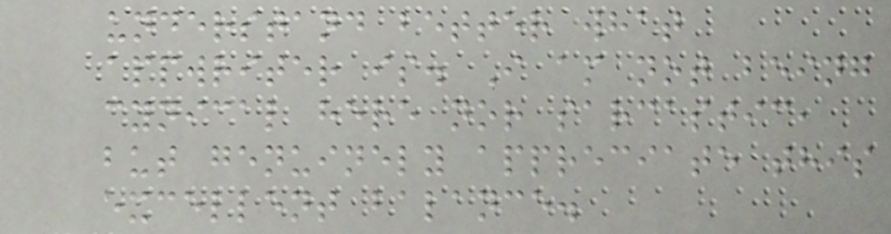understand better what
appwriter is. I am not being
cynical here nor sarcastic,
but genuinely appreciate this
excellent balance.
